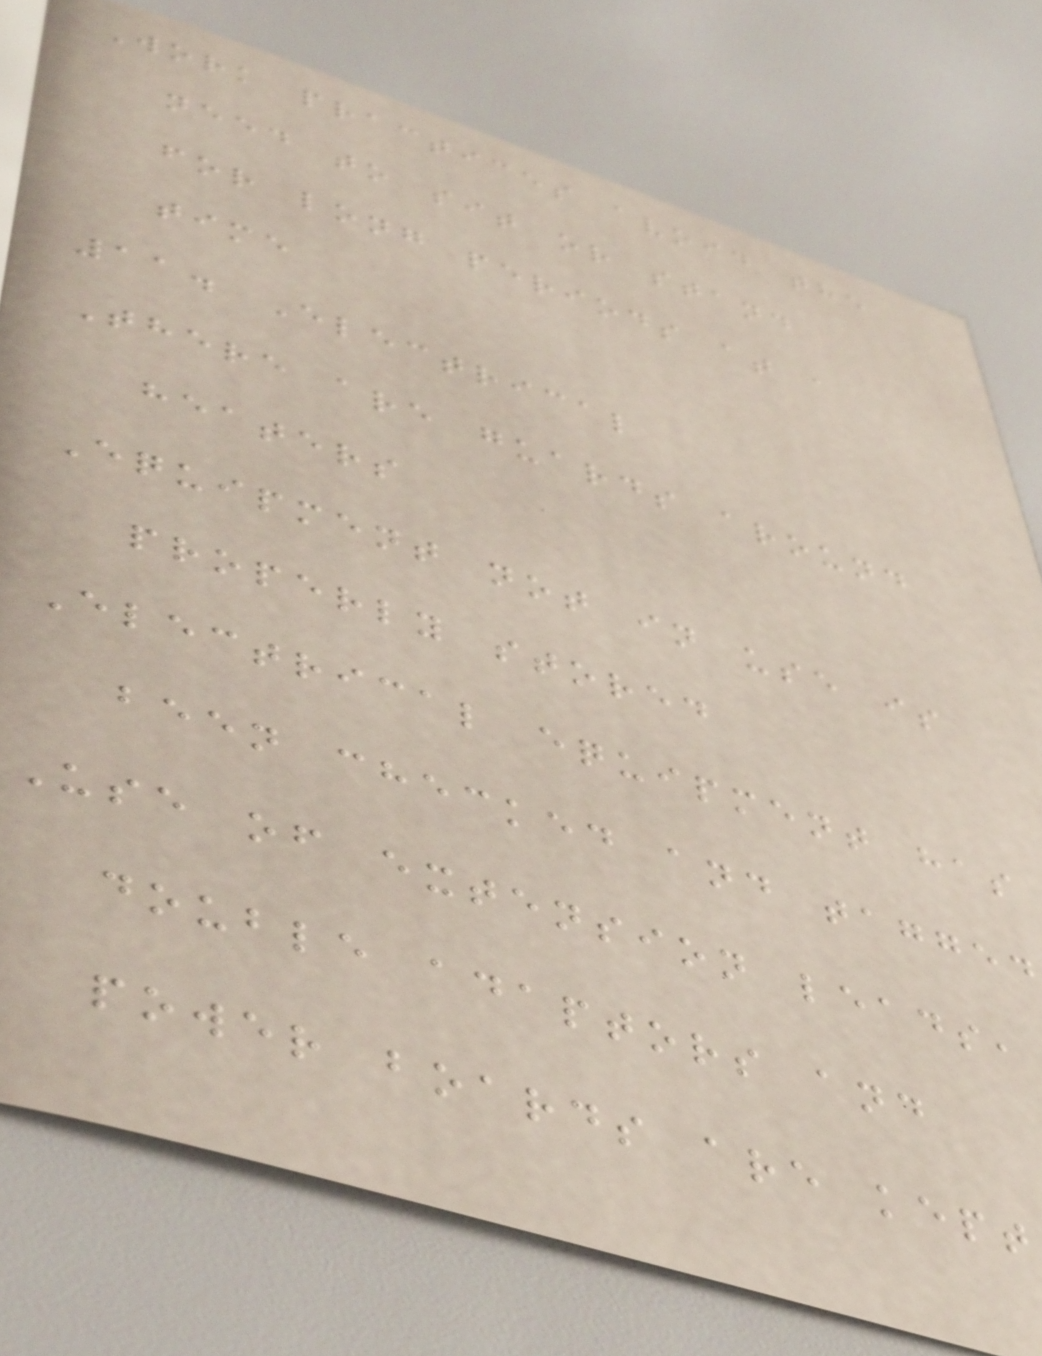Work practices avoid the
need to sit or stand
for long periods at a
time
11. Electrical
There are guards around
heaters
Equipment not in use is
properly stored
Electrical equipment has
been checked and tagged
Use of extension leads,
double adaptors and
power boards are kept
